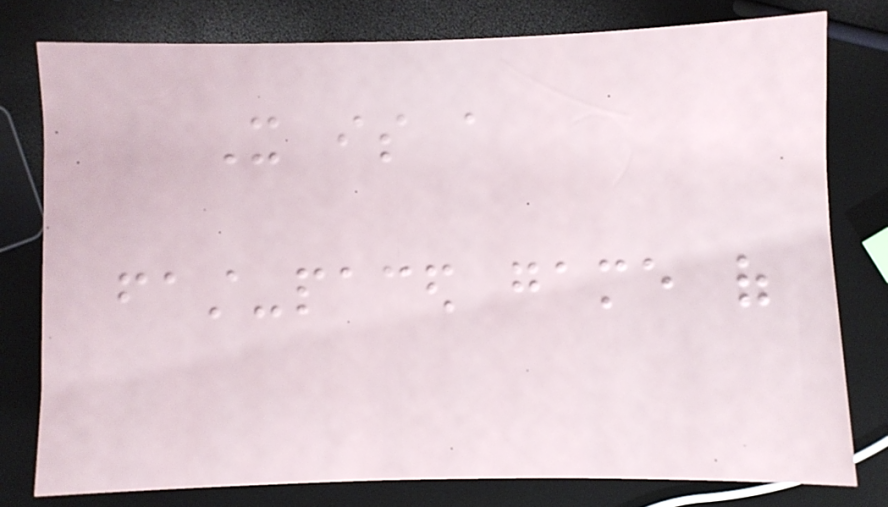It is a
fast-paced game of
